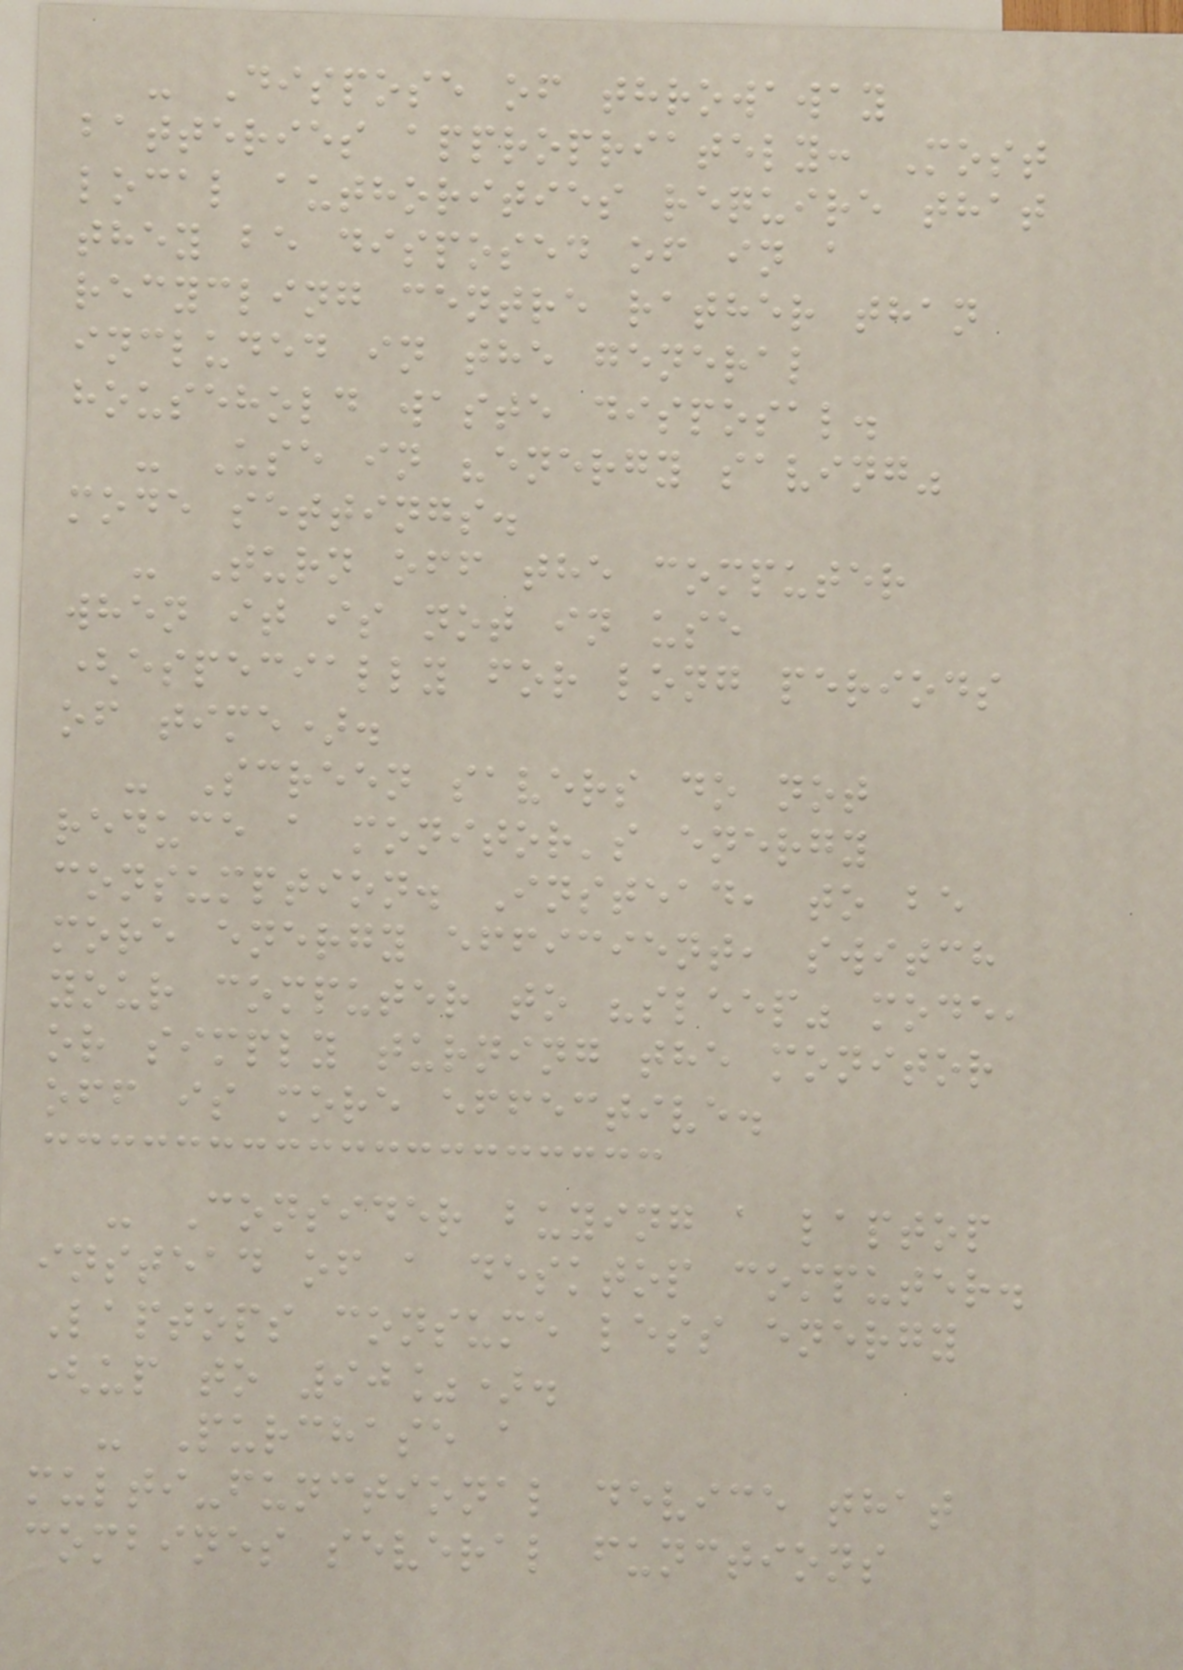- Dispose of throwaway
batteries appropriately: Most
local authorities require that
they be disposed of in a
recycling centre rather than
included in the general
household waste disposal.
- Use in "energy saving"
mode settings.
- Turn off the computer
when it is not in use
(especially for long periods
of time).
- Screen savers do not
reduce a monitor's energy
consumption. Instead, to be
more energy efficient, switch
your computer to "sleep" mode,
or simply turning the monitor
off is more effective.
- Consider buying a laptop
instead of a desktop computer.
Laptops consume less energy
(up to 90%).
- Purchase a
multi-functional device that
combines several functions
